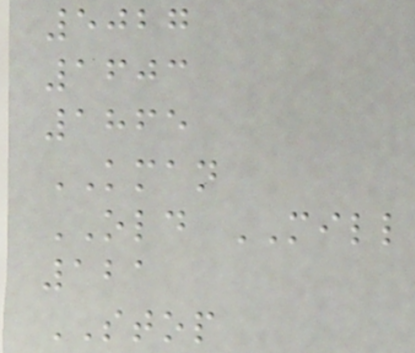5027
1603
1865
KMAN
OLD MILL
121
STOP
